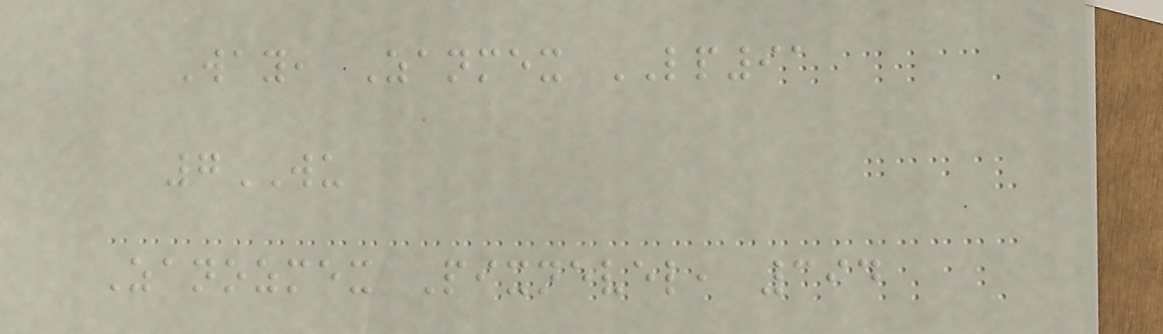Way, Zanmex LP91
7WU
Zanozmex Pixnevel, 394
